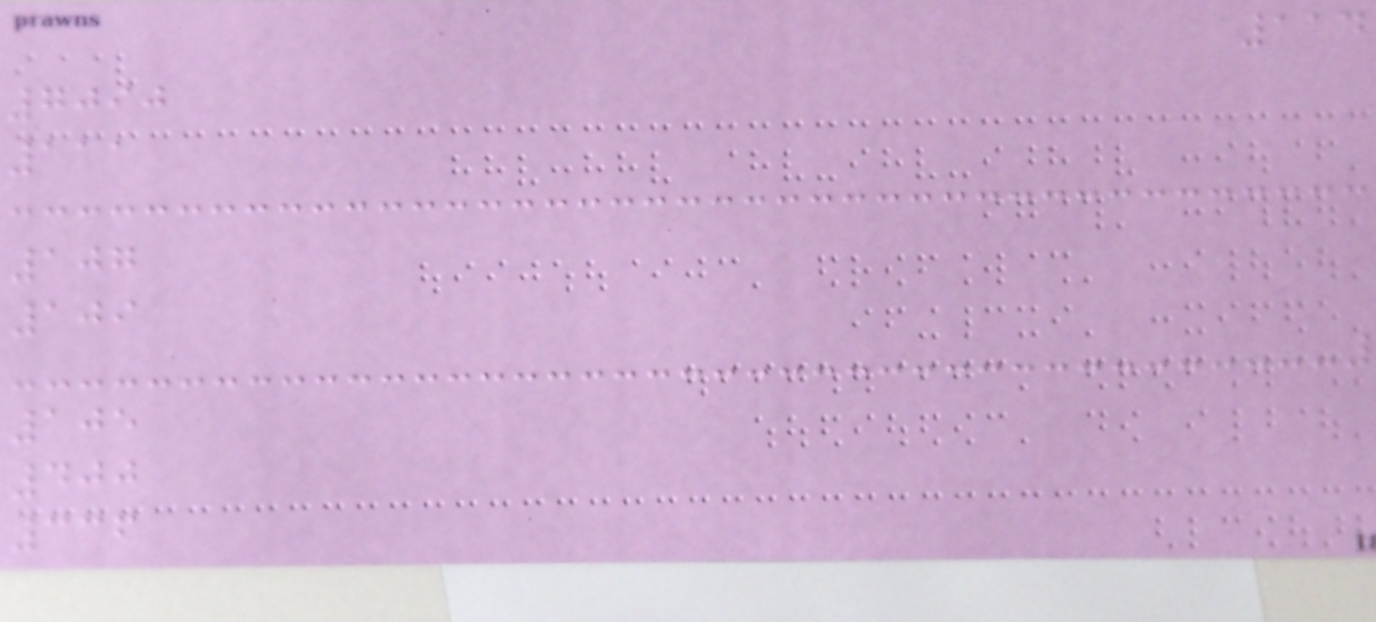114
7090
111
107
109
105
400
336
